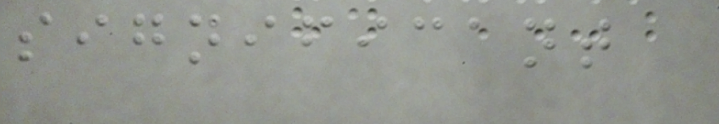significant
